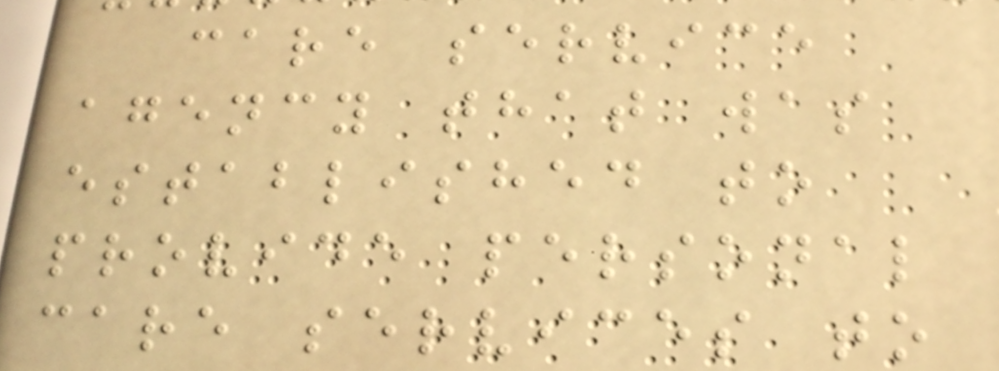care service
agency that was
established to
provide personal
care services to
